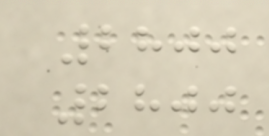2800
2800
